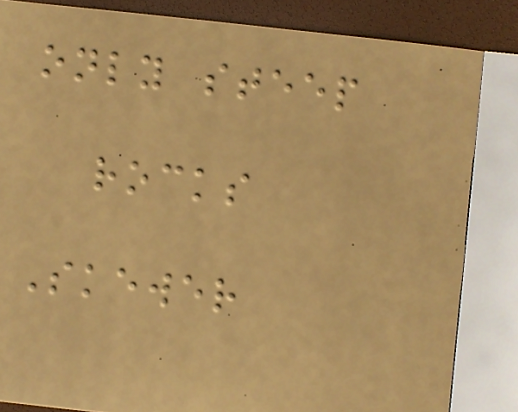only steep
rocks
Skewer
